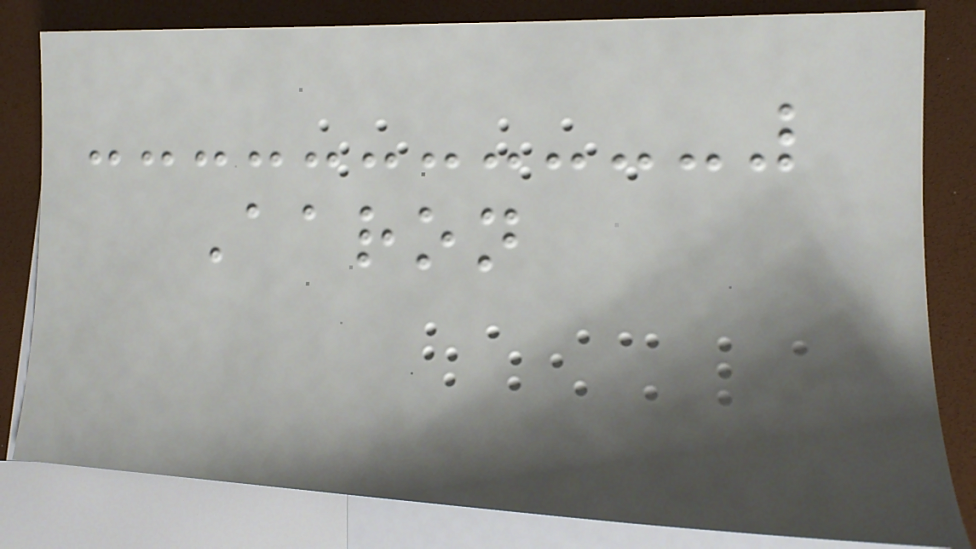Aaron
